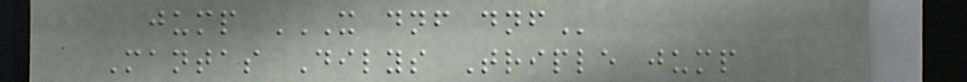jump X DNF DNF
Mantas Dilys Triple jump
